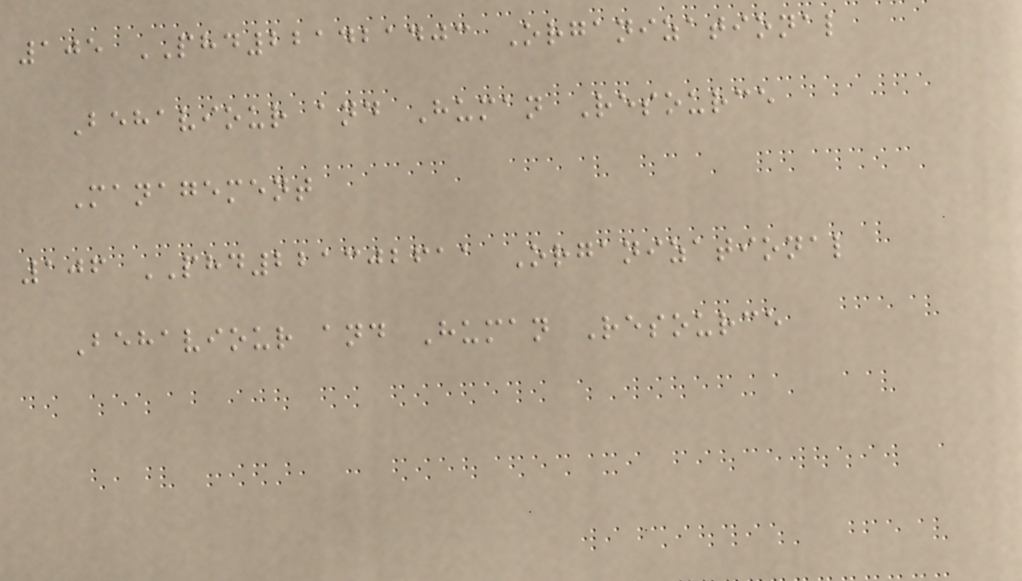105 PHD221421403 Organizational
Behaviour and Human Resource
Management
106 PHD221302611 Organizational
Behaviour and Human Resource
